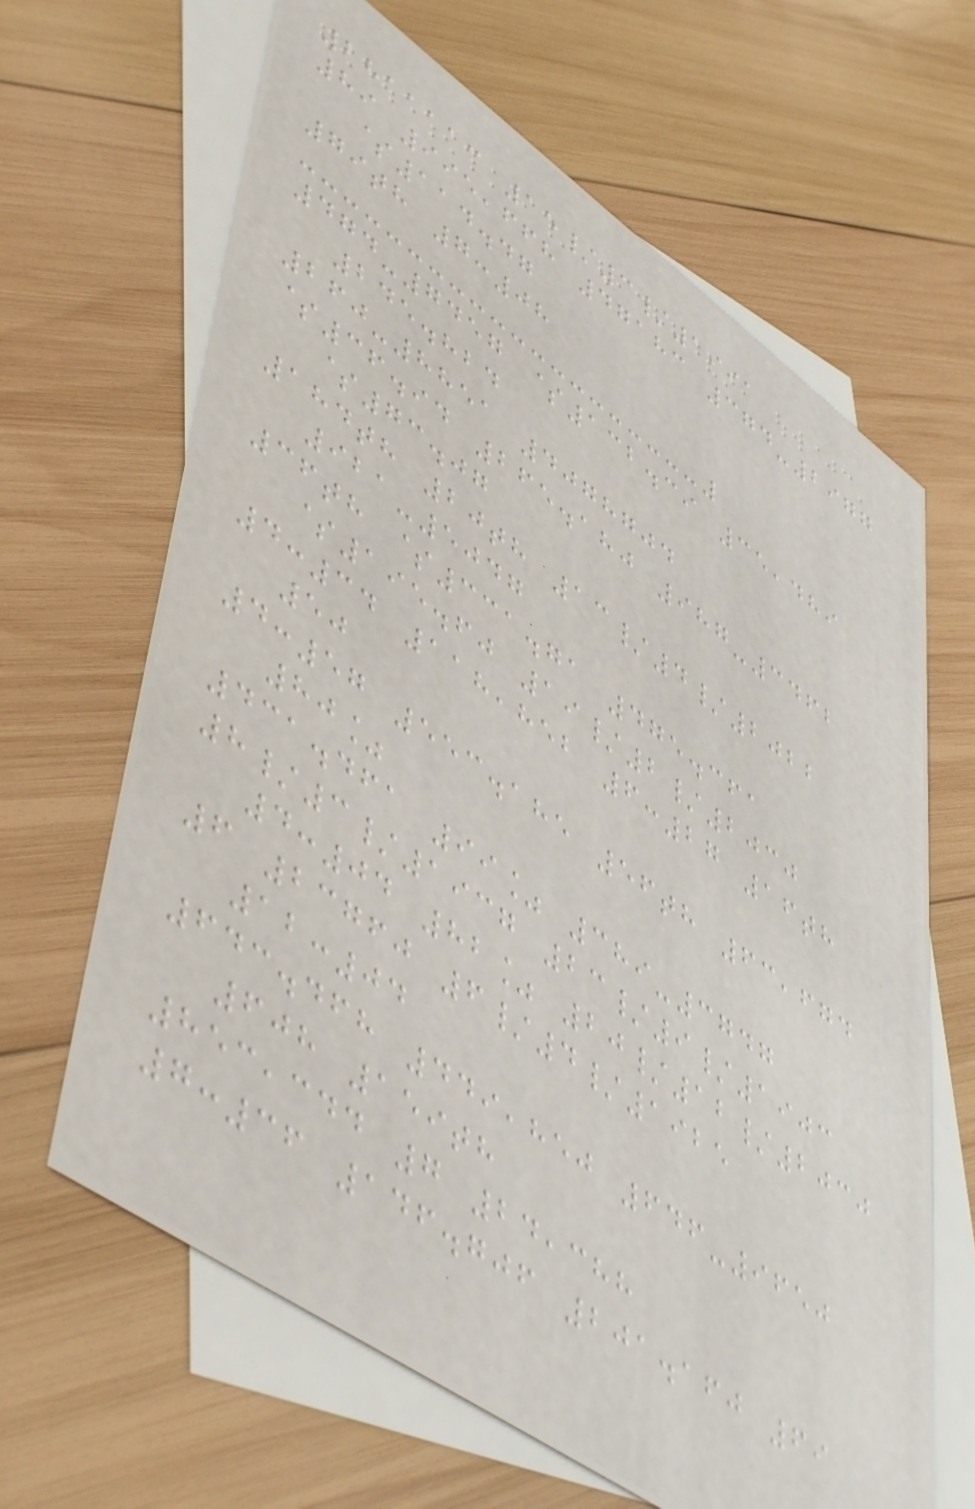2811113 15/3/1991
89 995,668 47183 374-2977
$114.47
79th 7:08
474-7457 $132.39 35,489
245.824
260-8851 4078704
$36.94 265.180 987-3462
$73.07
184th 20th 13/4/2022
921-5047
36th $331.71 475.361
$195.60 19/2/2030
4:34 118,852 6:27 16th
50
4:57 553.185 56th 63,674
80%
431.461 99% 389-3747
8/3/1937 23/9/1903
4:04 82% 20/12/2030
6 23760 6/4/1925
12:04
643.468 449,850 646-9650
608 159th
853,344 7 24,388
7:36 146.706 201.160 69
